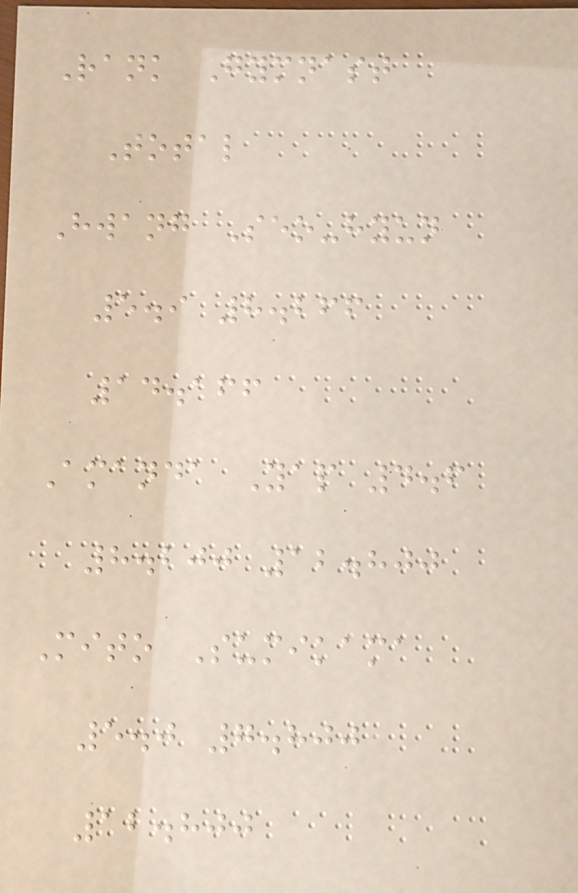Rank Gymnast
Total
Hwang Seo-hyun
5.9 8.266
14.166
Amanda Yap 4.6
8.200 12.800
Mito Sumikama
5.0 7.800
12.800
